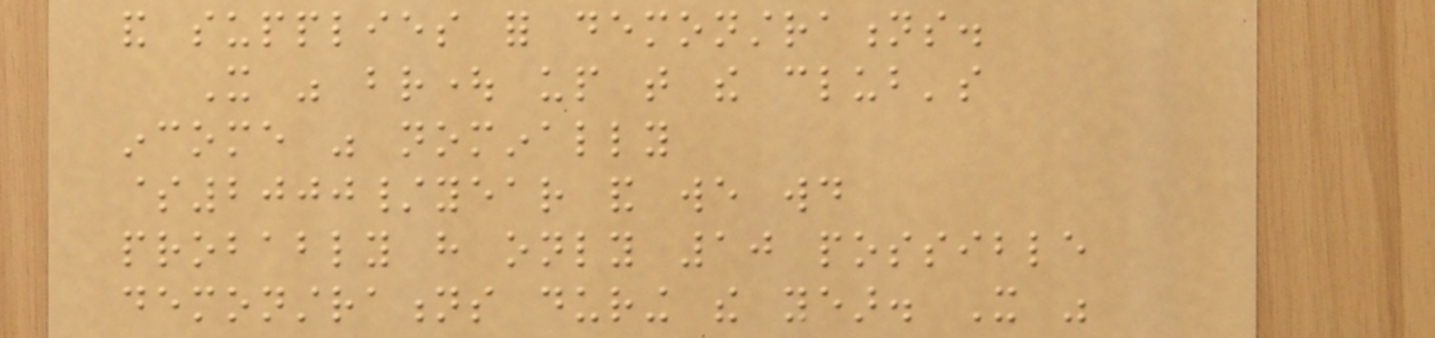and supplies for demonstrations.
It was brought up that the club's
income was nominally
$2000/year and we would
probably have only 10 possible
demonstrations during the year. It was
